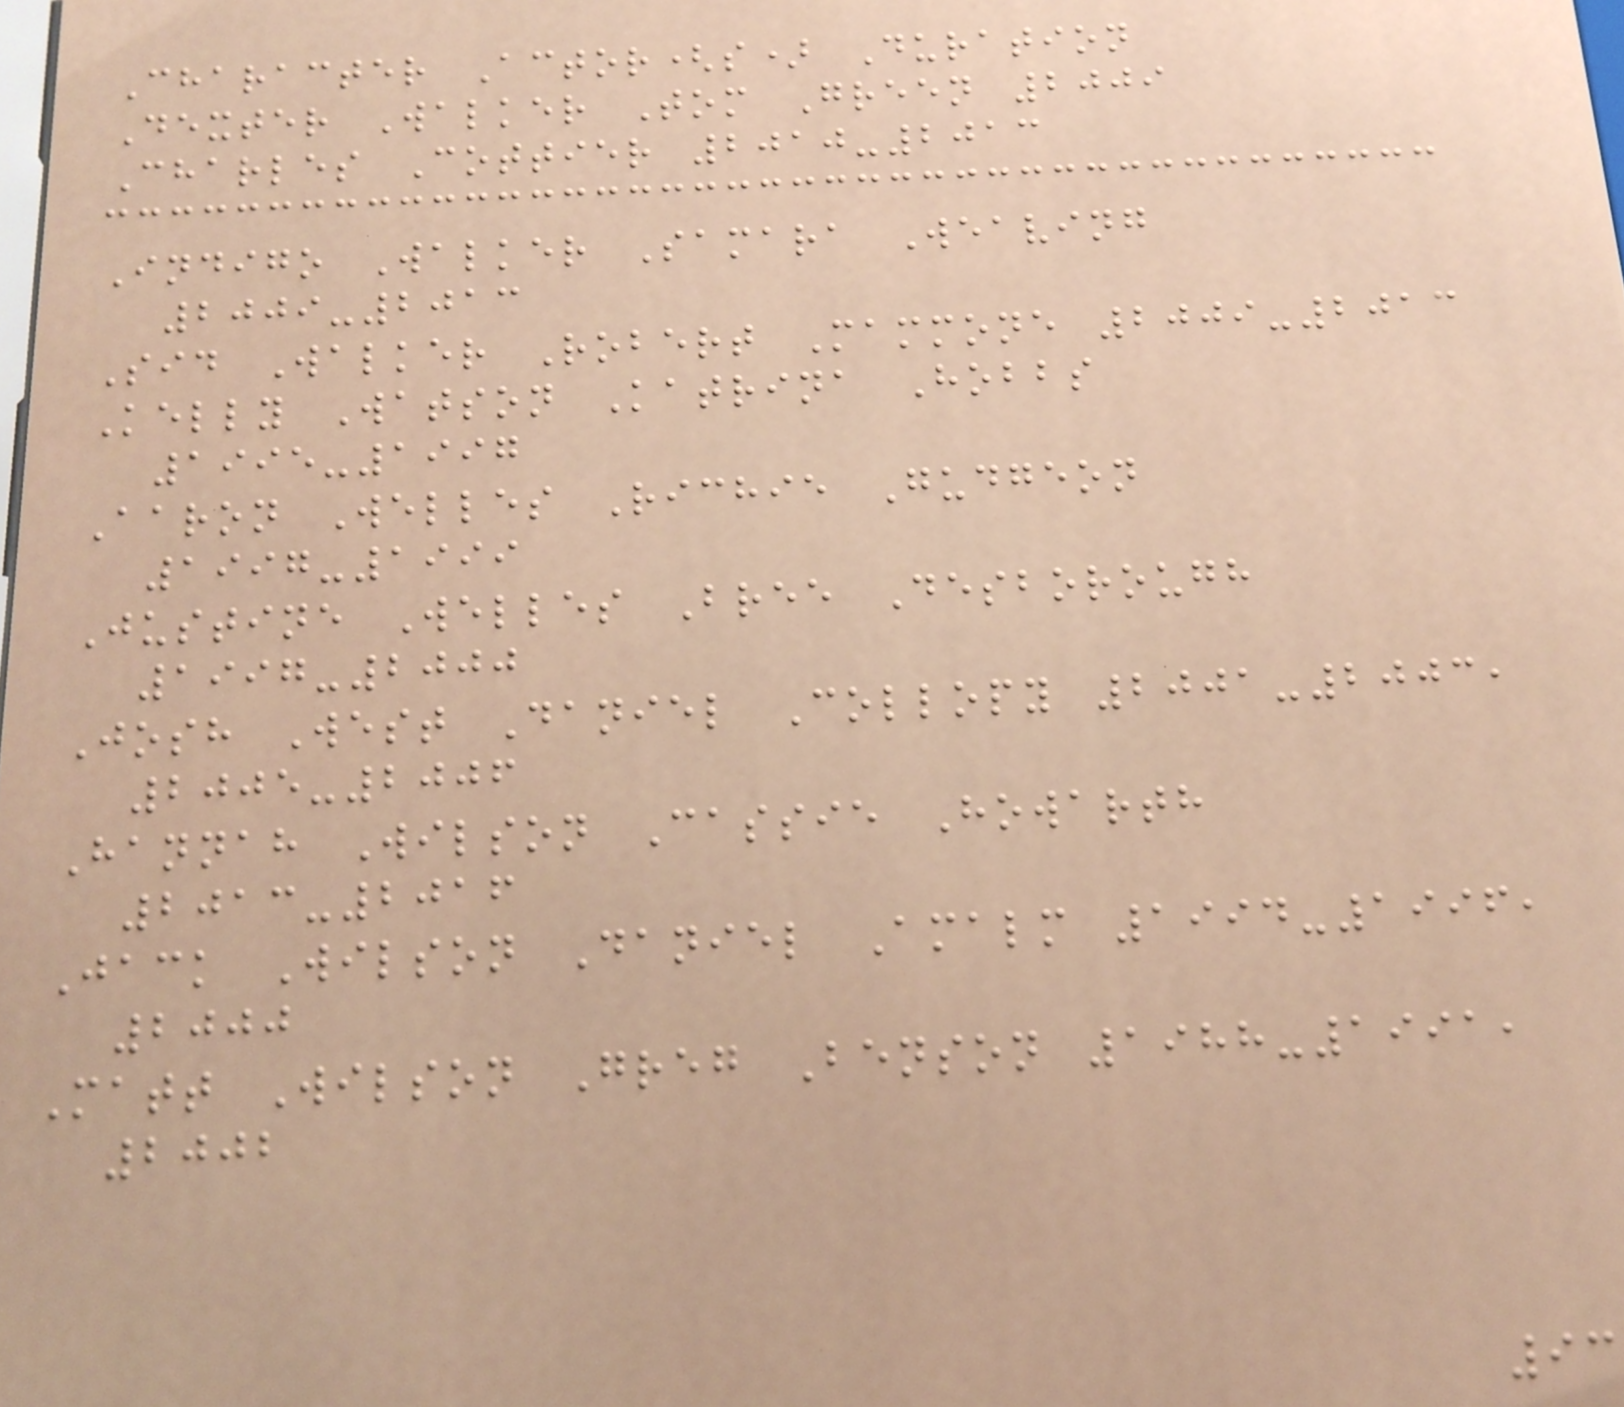Character Actor(s) Duration
Dexter Walker Tom Green 2009
Charles Cottier 2010-2013
Indigo Walker Samara Weaving
2009-2013
Sid Walker Robert Mammone 2009-2013
Kelly Watson Katrina Hobbs
1995-1997
Aaron Welles Richie Gudgeon
1997-1999
Justine Welles Bree Desborough
1997-2000
Josh West Daniel Collopy 2001-2003,
2005-2006
Hannah Wilson Cassie Howarth
2013-2016
Jack Wilson Daniel Amalm 1994-1996,
2000
Matt Wilson Greg Benson 1988-1991,
2002
93
